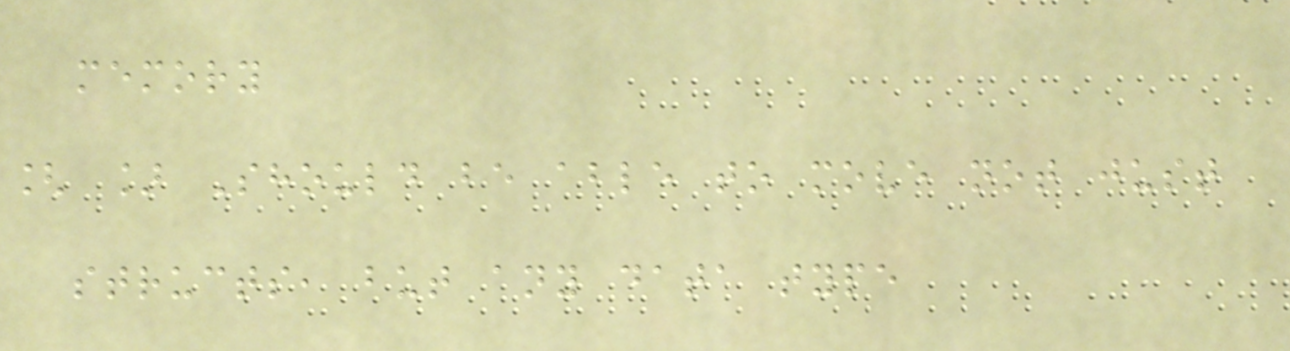memory
[ ] Should be able to move not just
structs, but any data type
